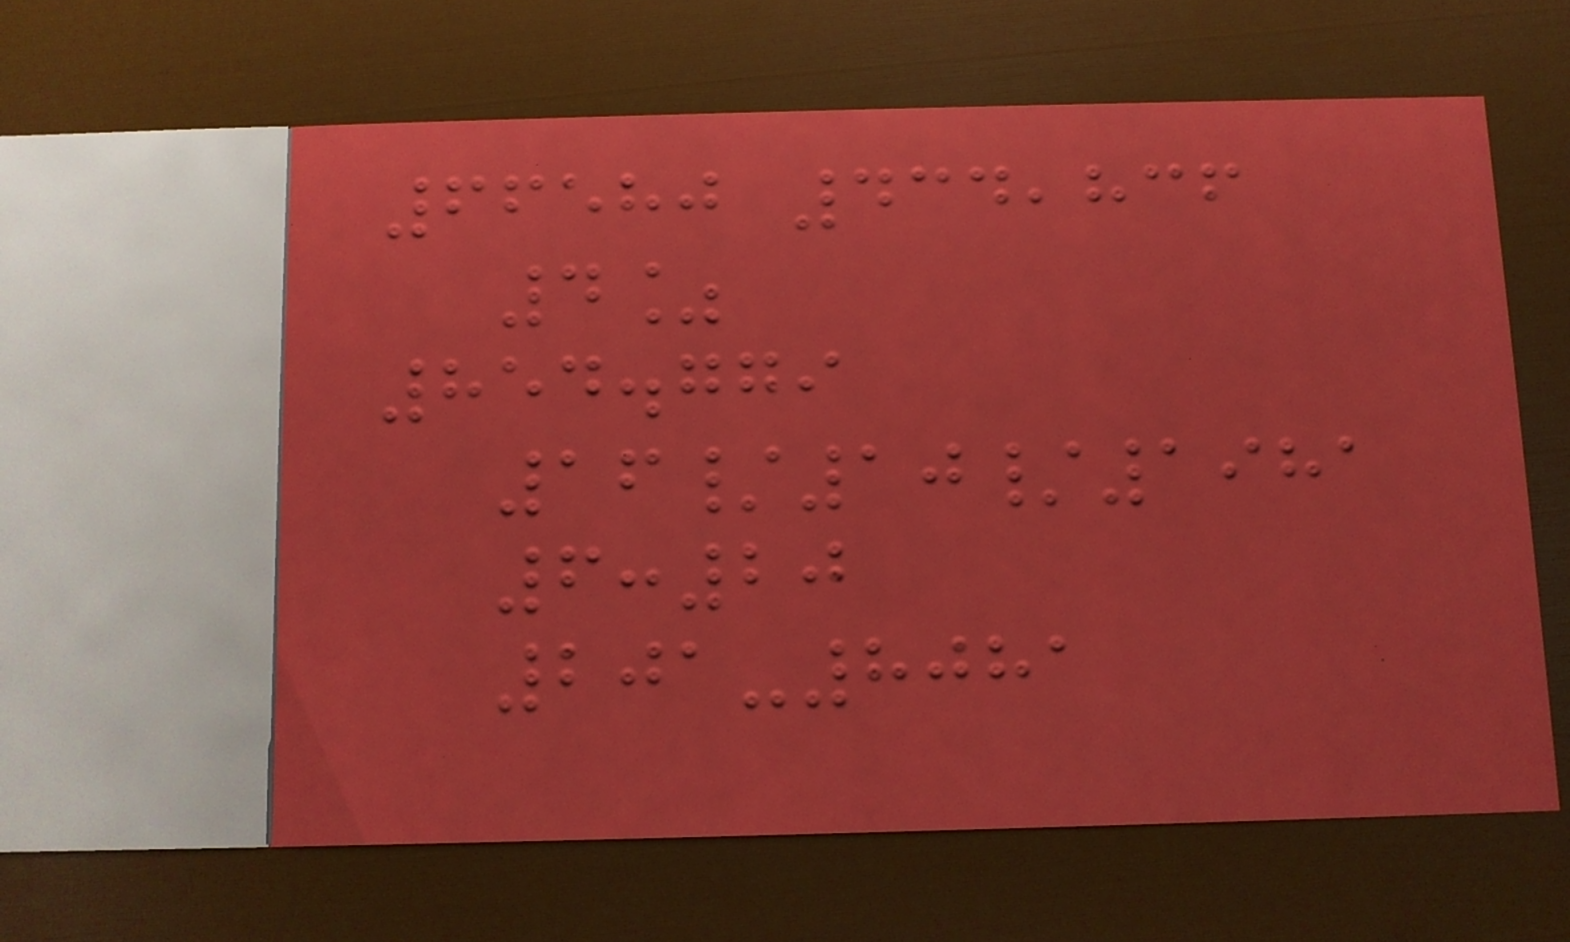66580 434,836
4%
854.779
16/10/1981
6:20
201-8081
